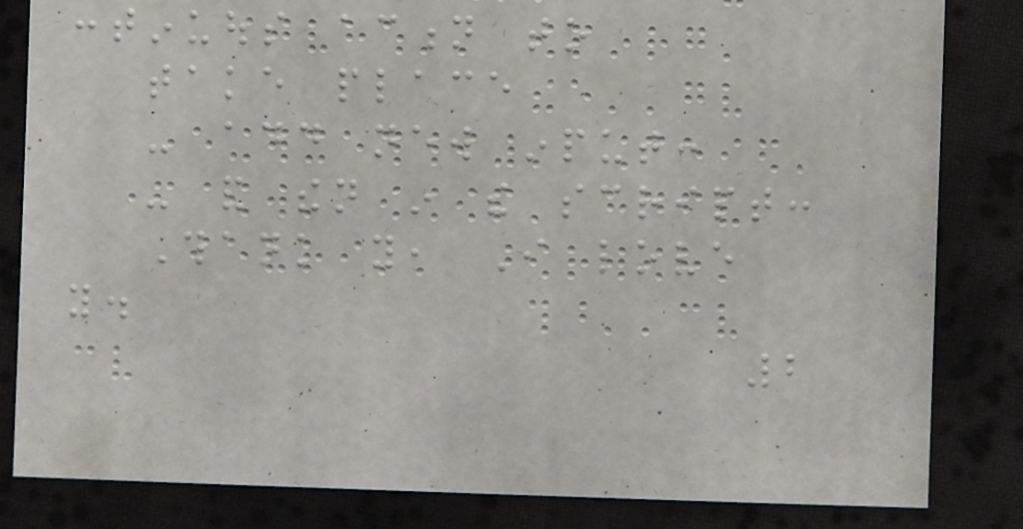continuous action to
take place
- add new input:
- and then in the script:
Thank you, I love
you.
2
